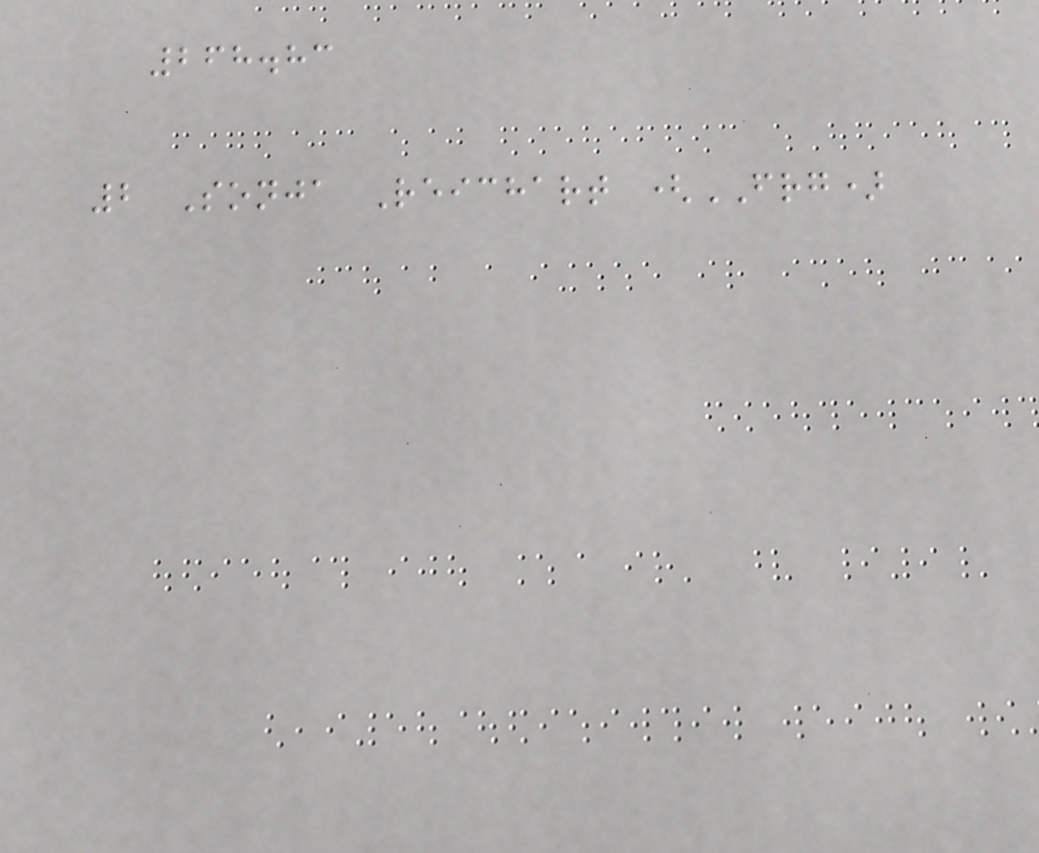268.83
2 Sonja Reichart (FRG)
